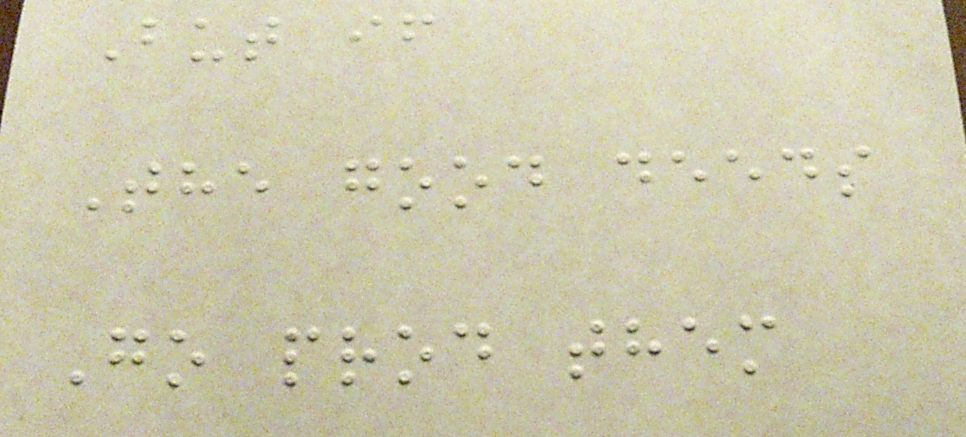But if
The good deeds
Go prod them
